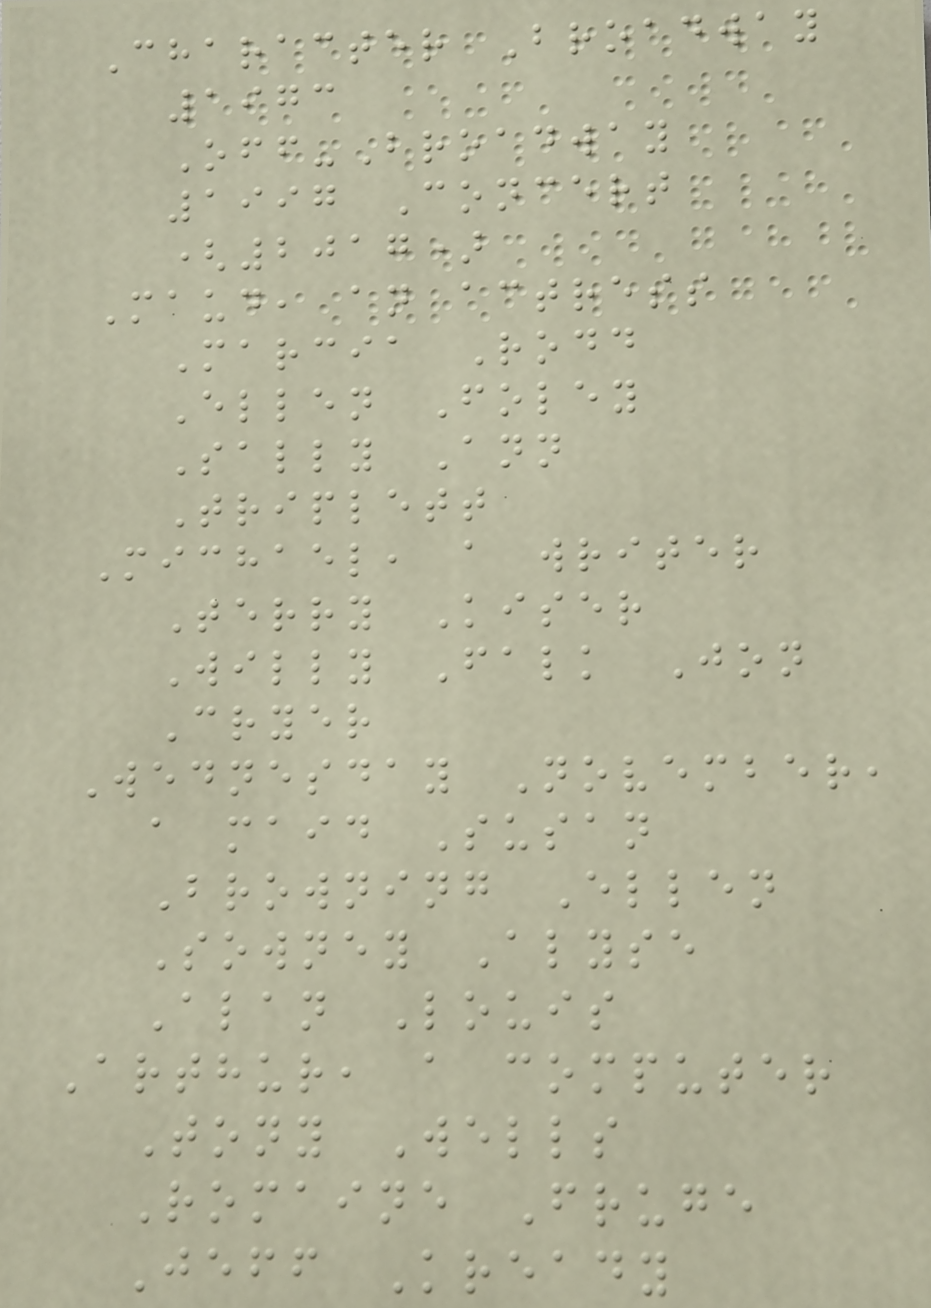Character Broadway
1973
Off-Broadway
1997 Concert
(2017)
Maud, an actress
Marcia Rodd
Ellen Foley
Sally Ann
Triplett
Michael, a writer
Terry Kiser
Willy Falk Jon
Cryer
Wednesday November,
a maid Susan
Browning Ellen
Sowney Alyse
Alan Louis
Arthur, a computer
Tony Wells
Romaine Fruge
Jeff Kready
